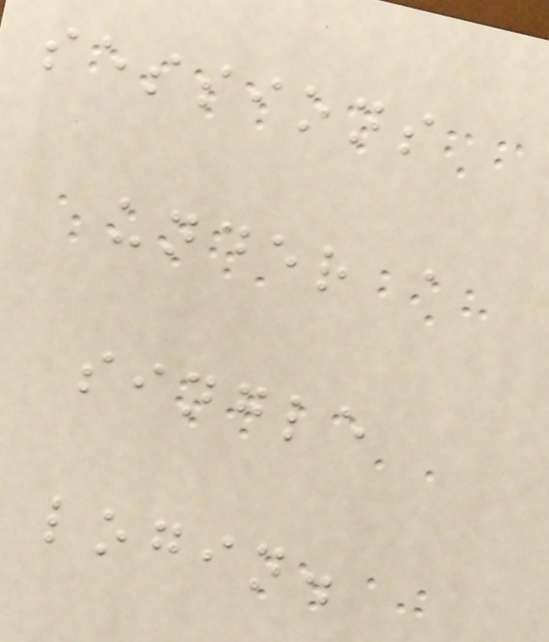sessions
under a
single
login.
